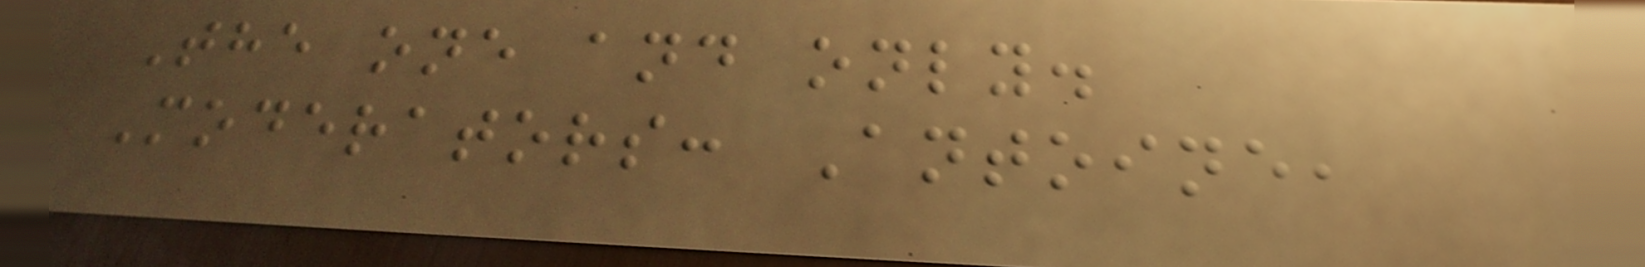The one and only.
Moderators: Antoine,
